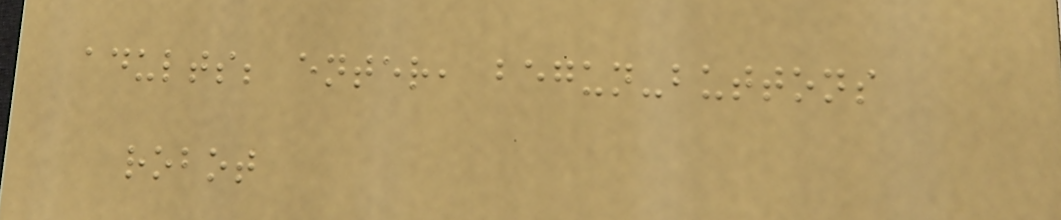adults; enter, begun-buttons
robot
